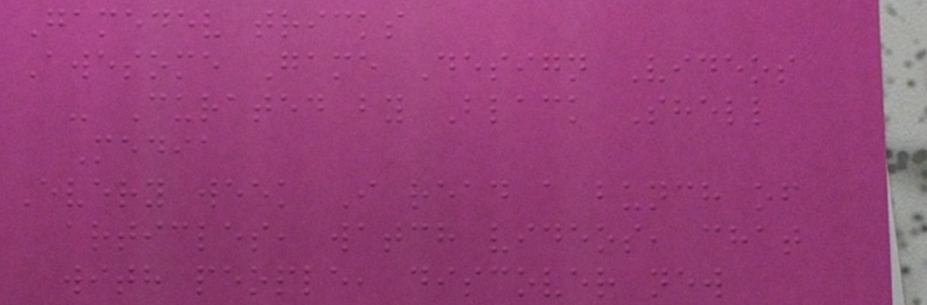Gamedev tricks
Awesome Game Design Videos
- Curated by Black Shell
Media
Every week I read a bunch of
articles, watch videos, chat
with people, discover new
